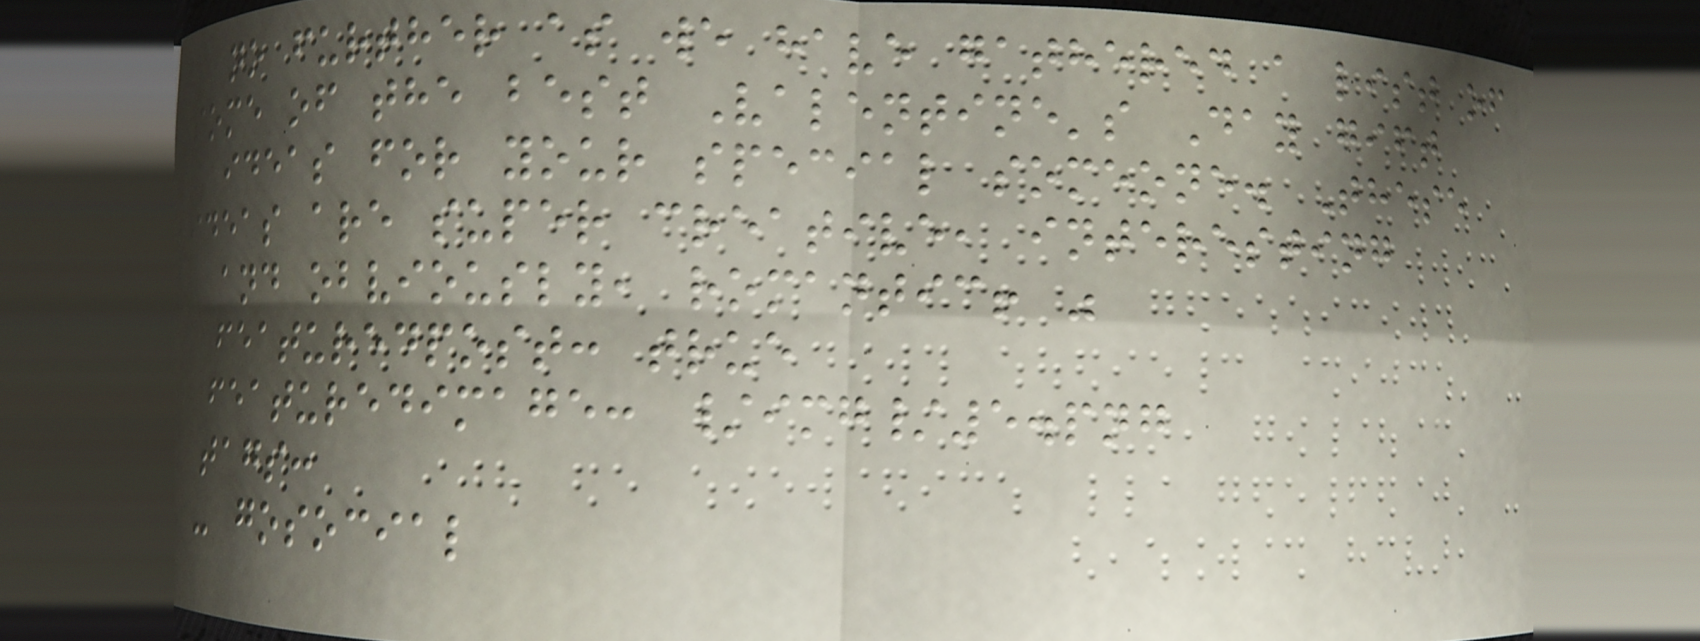no further as we have gathered a list of
some of the best Valentine's Day gift
ideas for your special someone. These
ideas are super creative, interesting
and obviously, romantic! "
featuredpost: true
featuredimage: /img/5.png
tags:
- gosocial
